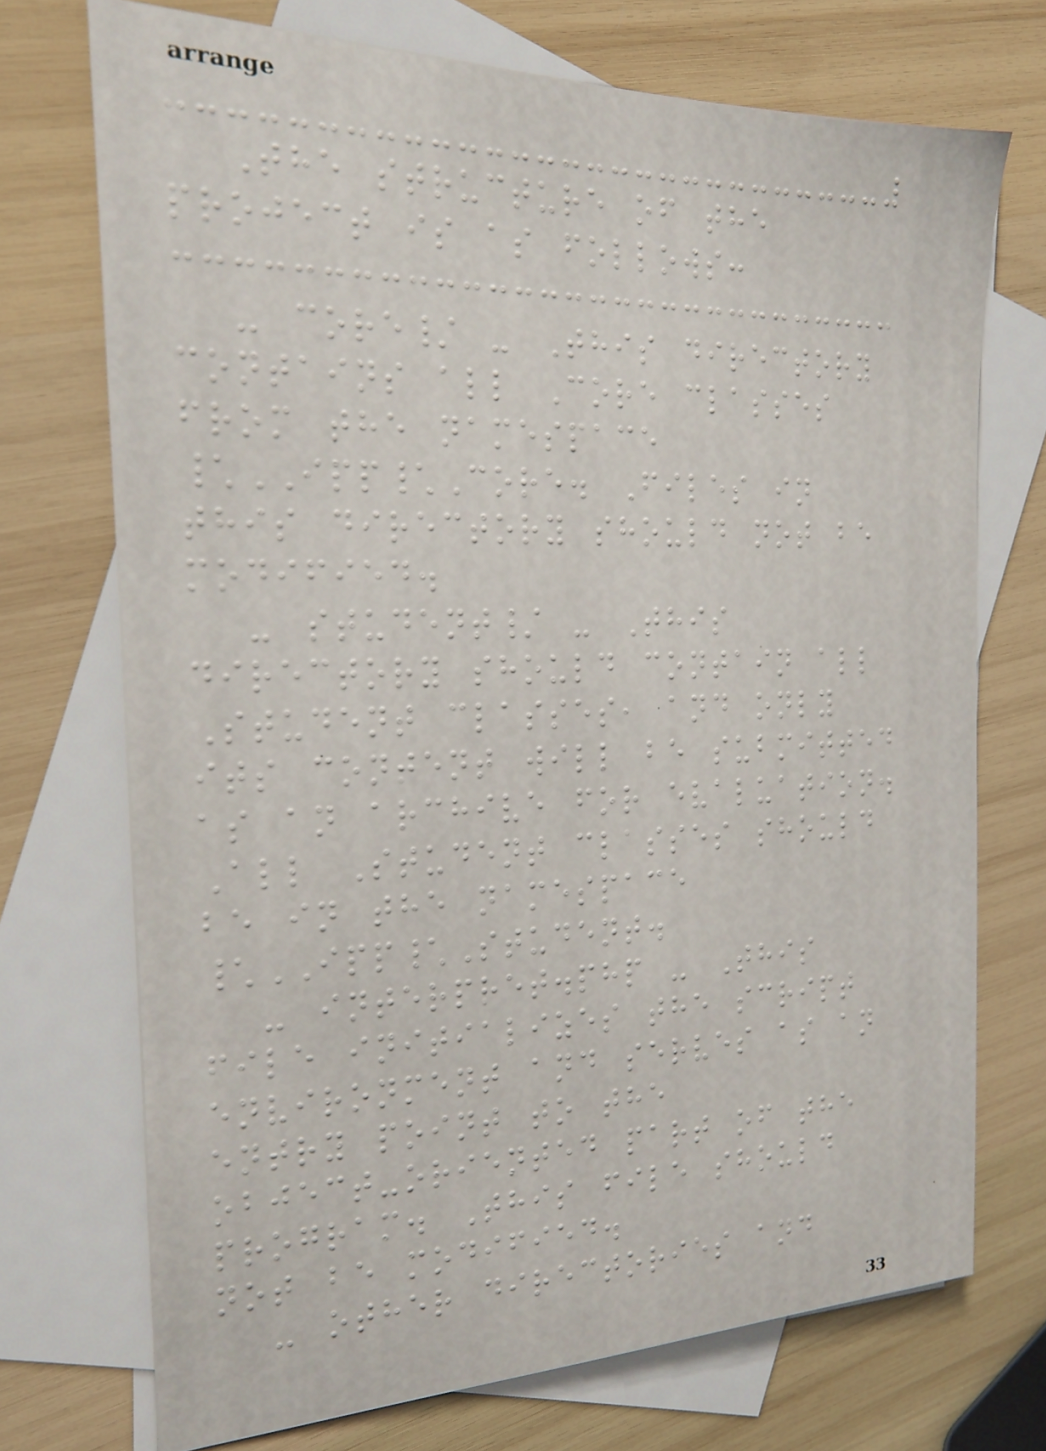The structure of the
project is as follows:
- core/ - This directory
contains all Core classes
from the namespace
\IPP\Core. Files in
this directory should not be
modified.
- student/ - This
directory should contain all
Student classes, and only
its content will be submitted
as an archive for evaluation.
All Student classes should
be in the namespace
\IPP\Student.
- interpret.php - This
file initializes the script
environment and serves as an
entry point to the
object-oriented part of the
program. This file should
not be modified.
- other directories and
